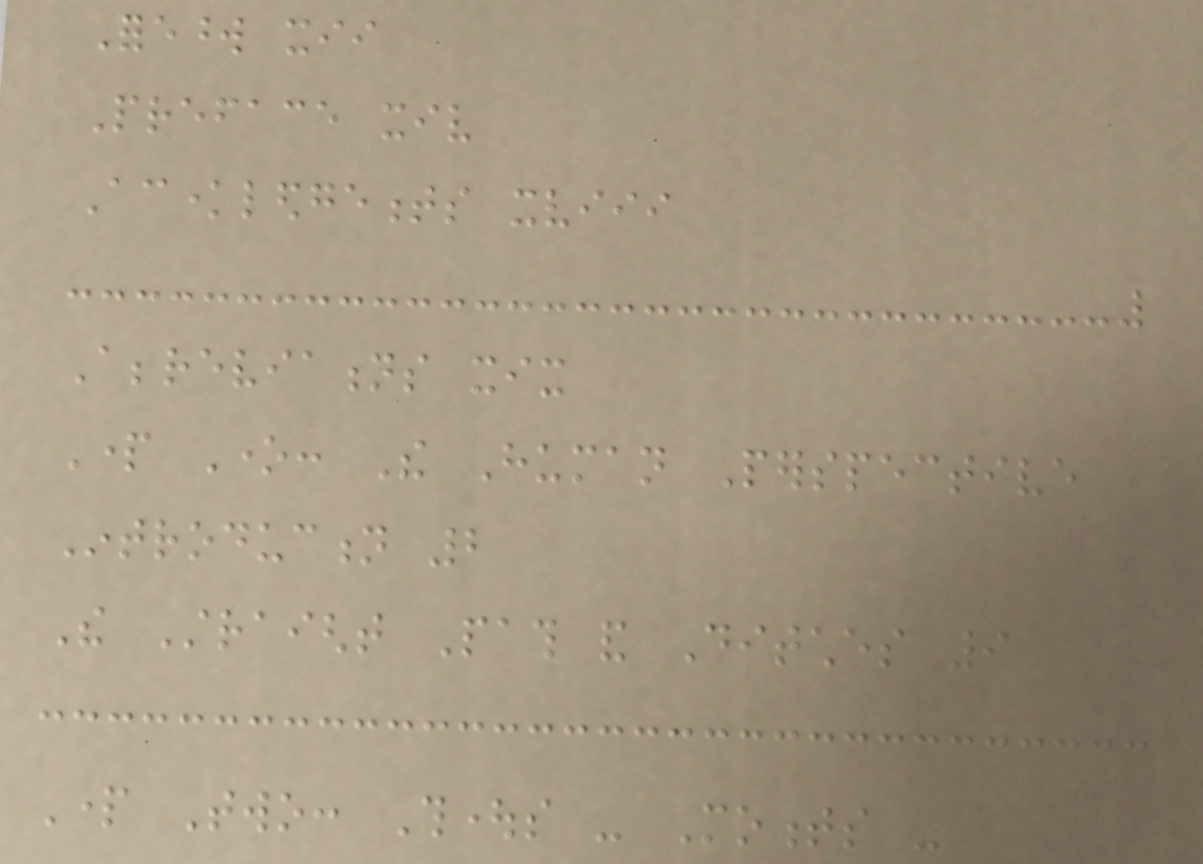Foreword xii
Preface xiv
Acknowledgements xviii
Abbreviations xix
Part One: The Human Perspective
Introduction 2
The Straight Path and Ditches 9
Part Two: Thoughts - Moments -
